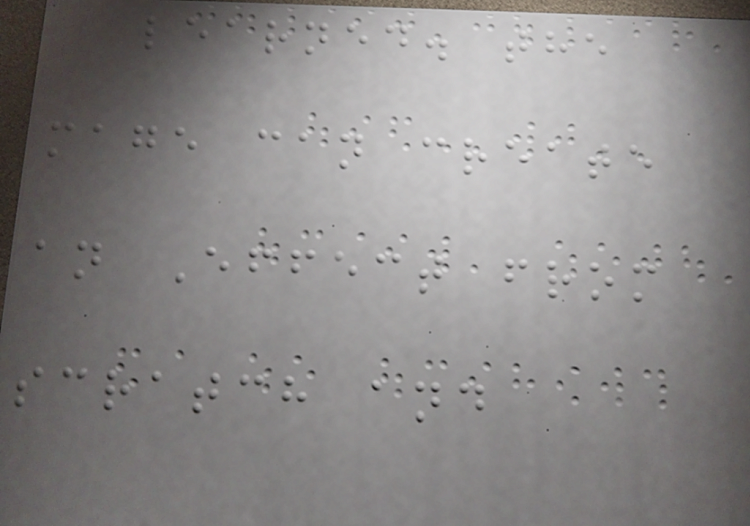learned. the
mage can create
an Effect from
scratch and
